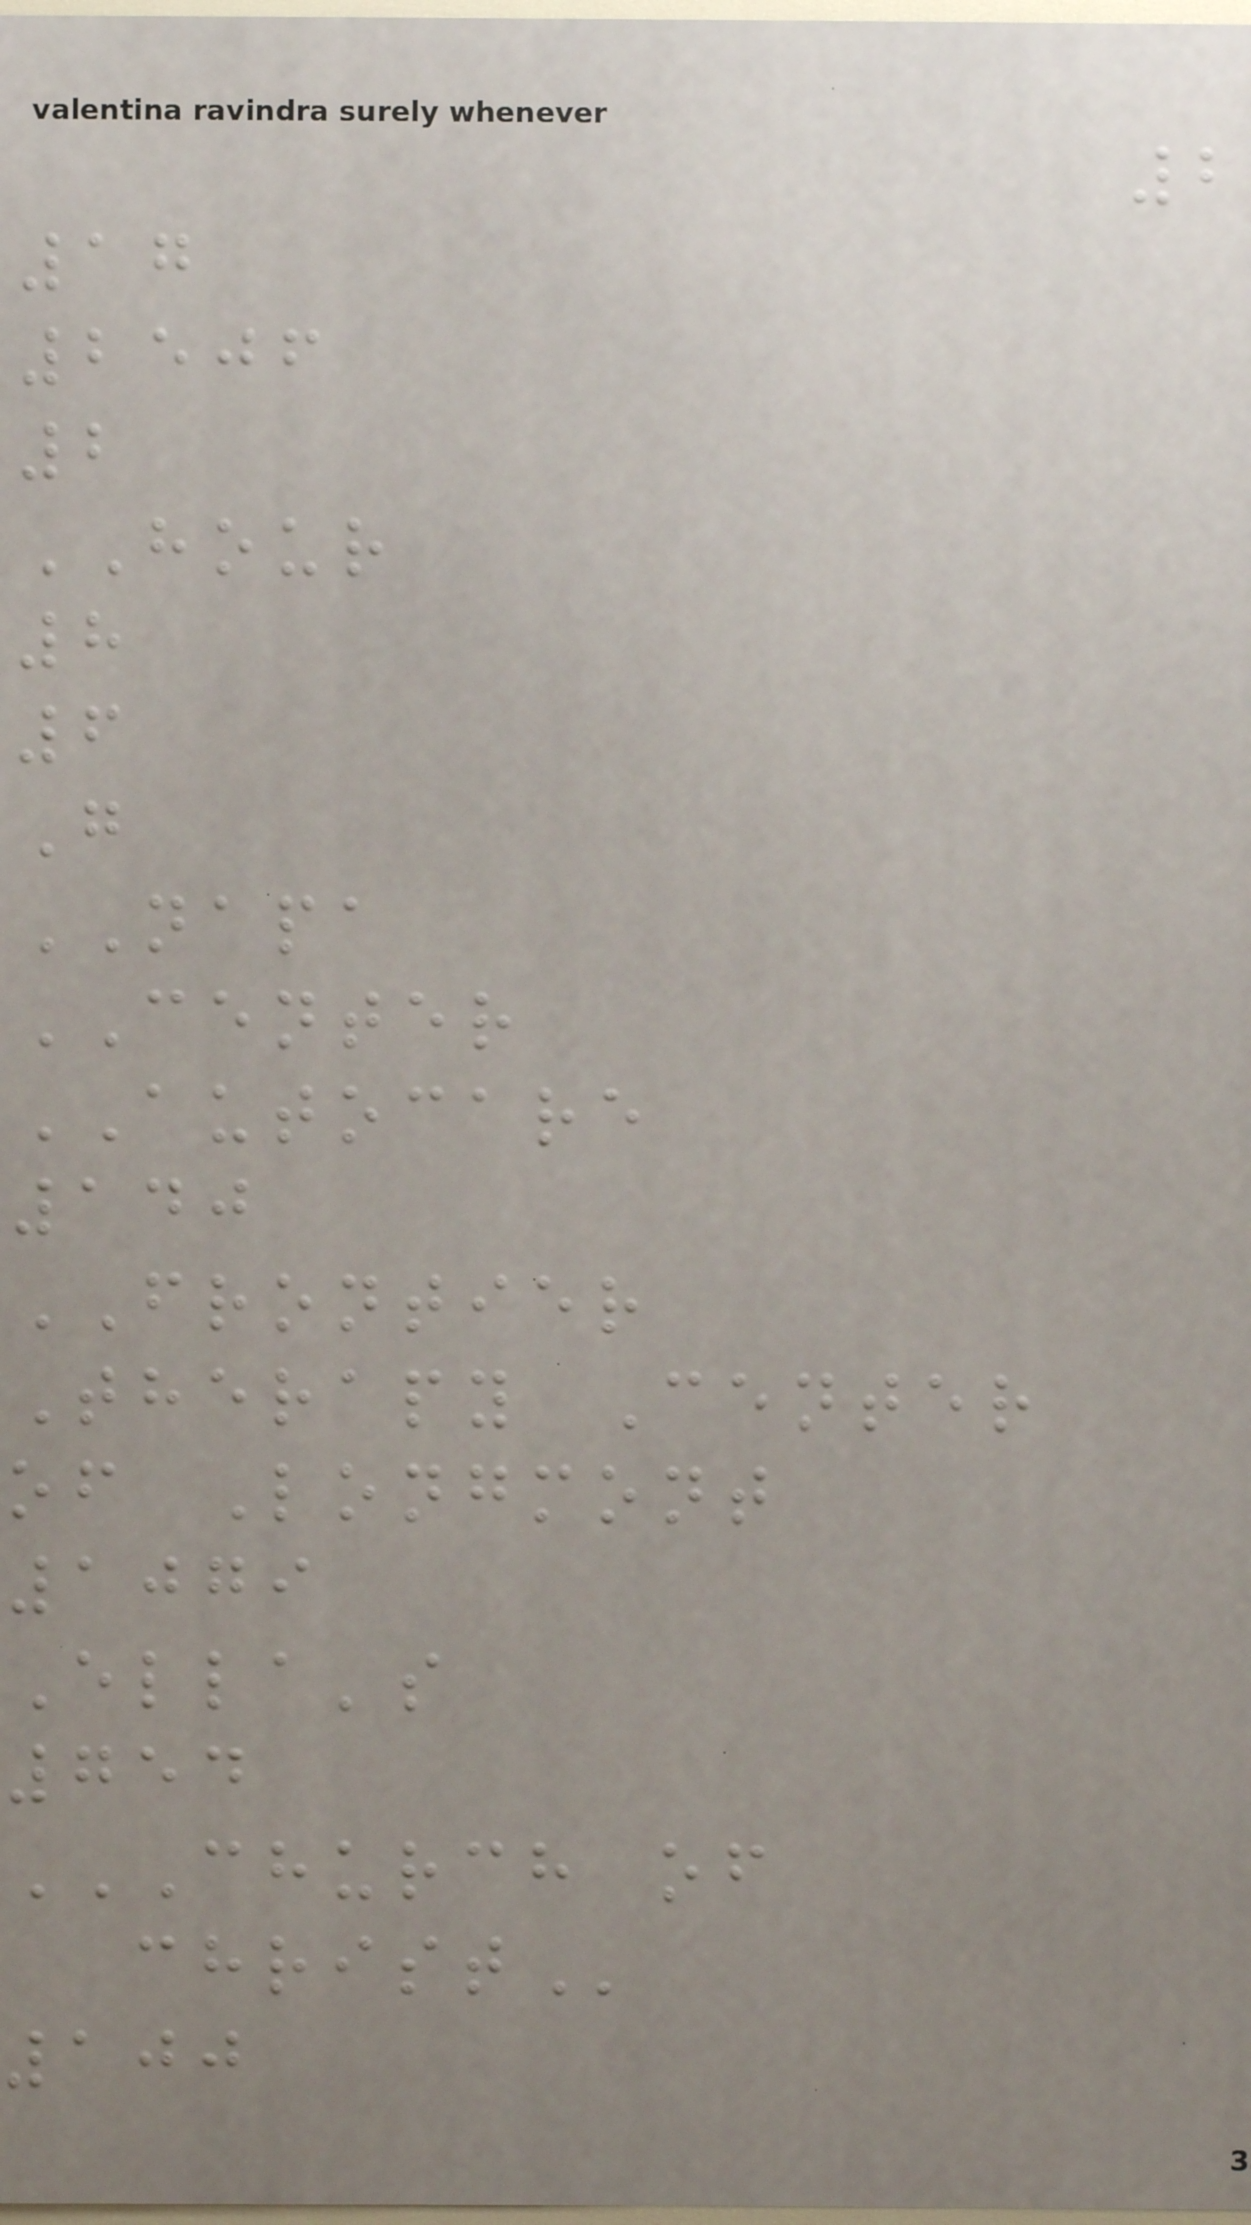17
2506
2
HOUR
8
6
G
NAPA
CENTER
AUTOCARE
140
FRONTIER
Therapy Center
of Longmont
1079
Ella's
754
CHURCH OF
100
